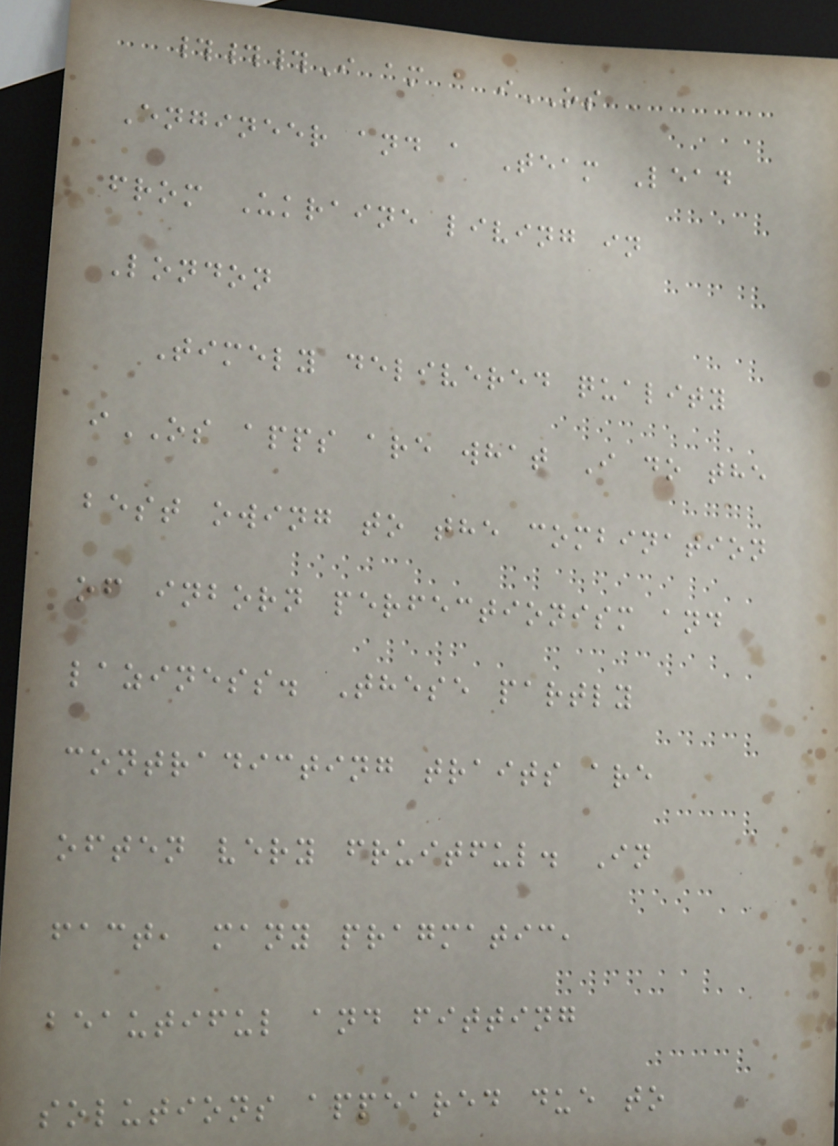###I am a iOS
Engineer and a Team Lead
from Ukraine living in
London
Timely delivered quality
iOS apps are what I do the
best owing to the combination
of inborn perfectionism and
laziness. These partly
contradicting traits are
often very fruitful. In
fact, many pragmatic,
beautiful and fitting
solutions appeared due to
